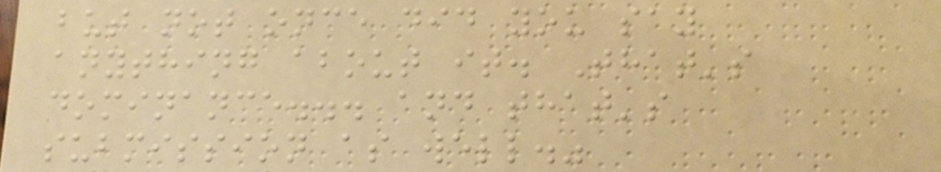but not once did you say
anything about it. That's
dominance... and that's
submission as well."
